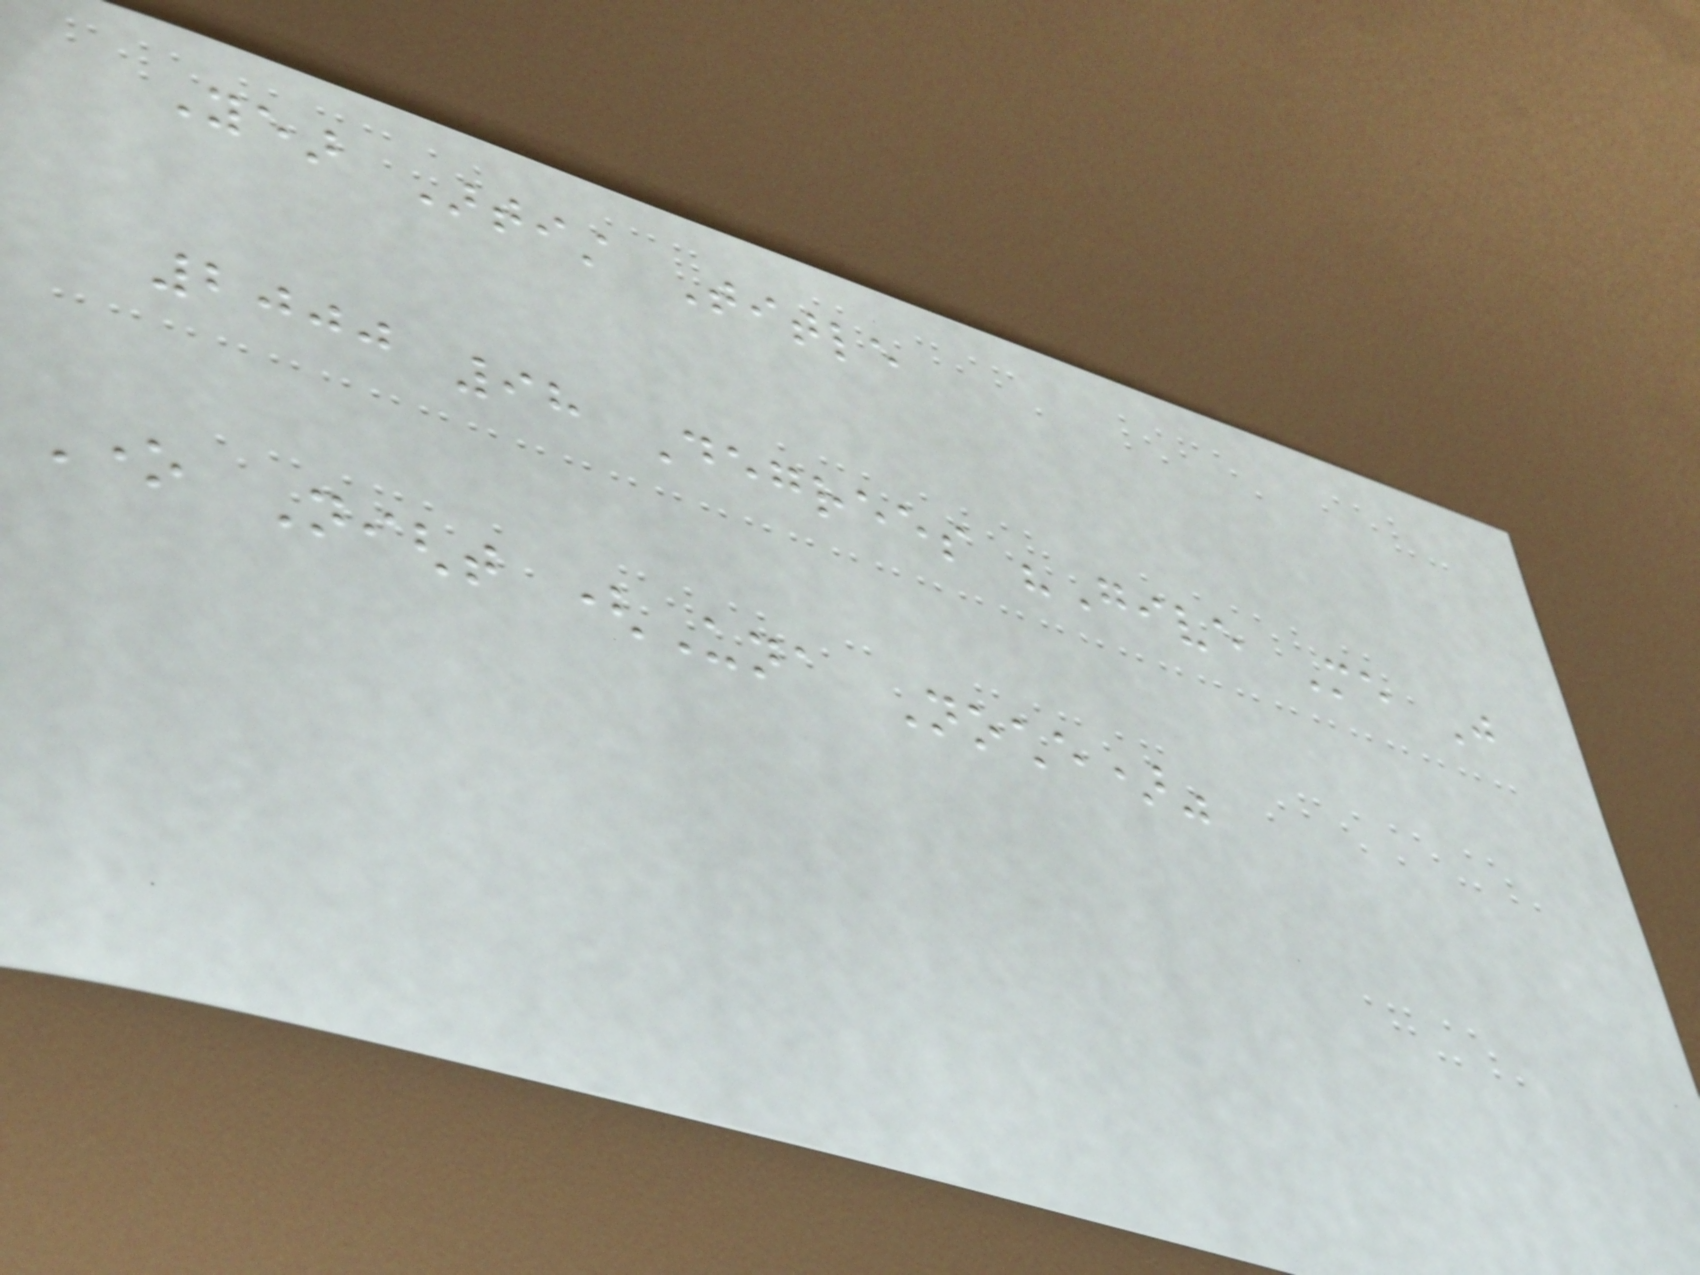Year Artist Title
2000 98 Degrees "Give Me Just
One Night (Una Noche)"
